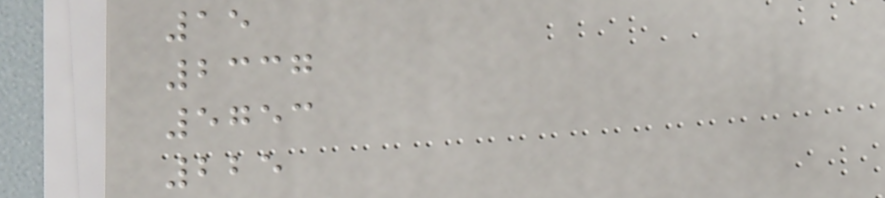15
2337
5753
225
